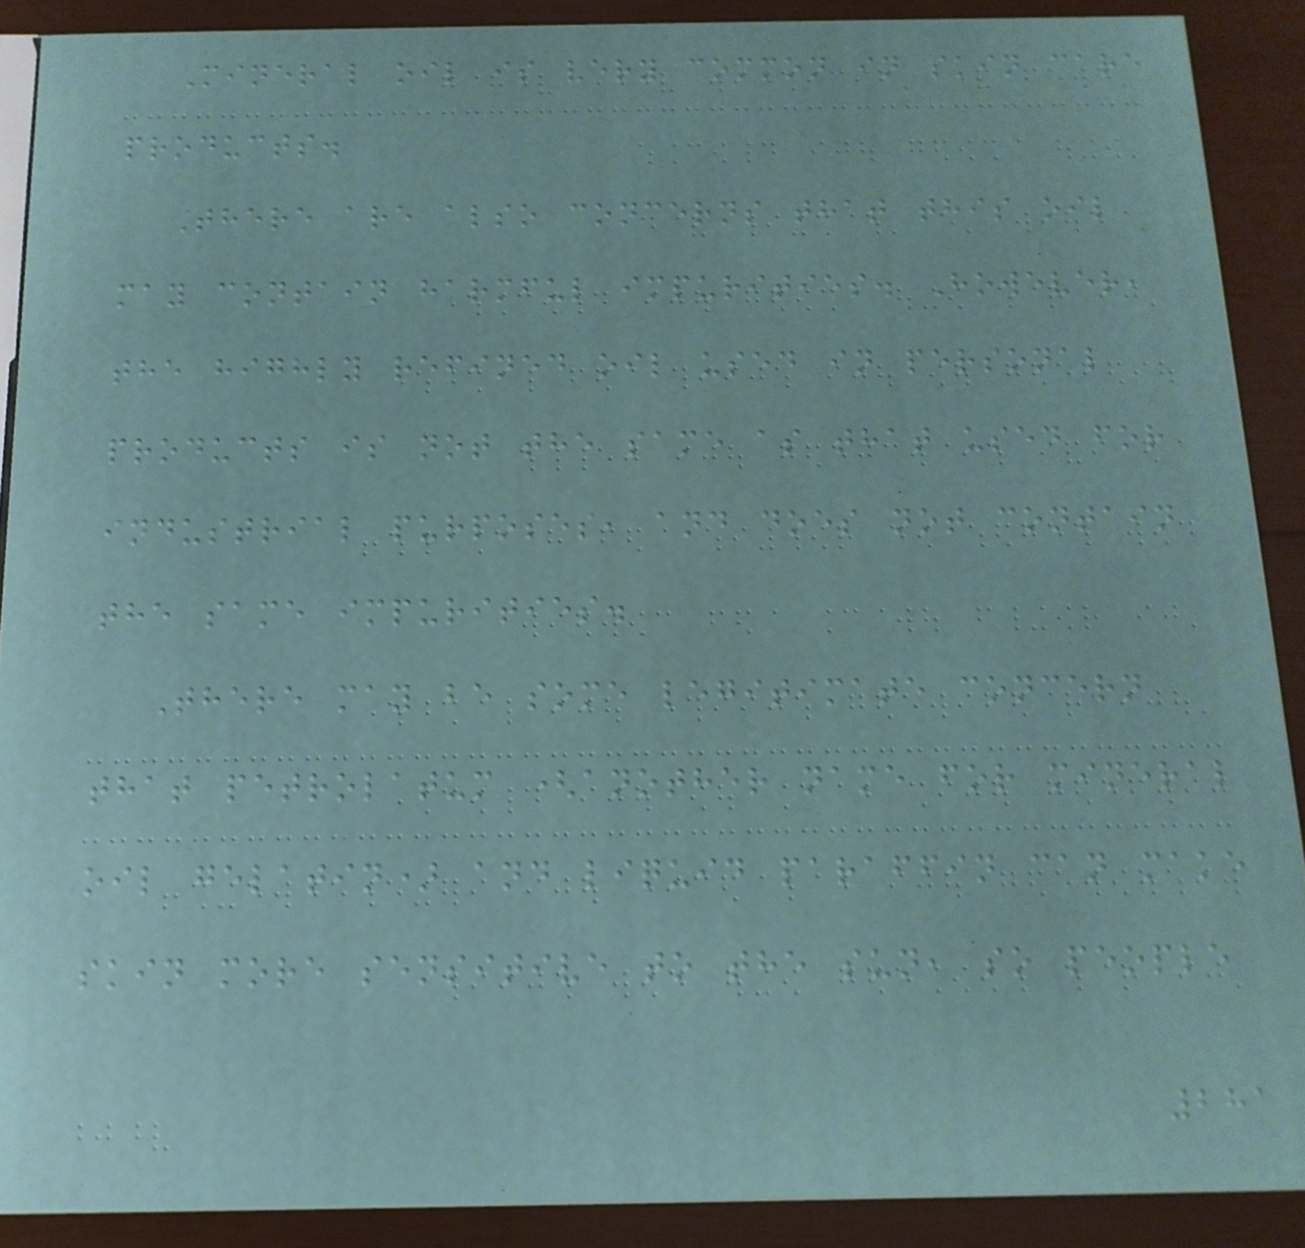Mineral oil is very common in skin care
products.
There are also concerns that this oil
may contain harmful impurities. However,
the highly refined oil used in personal
products is not the same as that used for
industrial purposes, and does not contain
the same impurities.
There may be some legitimate concern
that petrolatum (another name for mineral
oil gelatin) and liquid paraffin can make
skin more sensitive to the sun, so people
281
